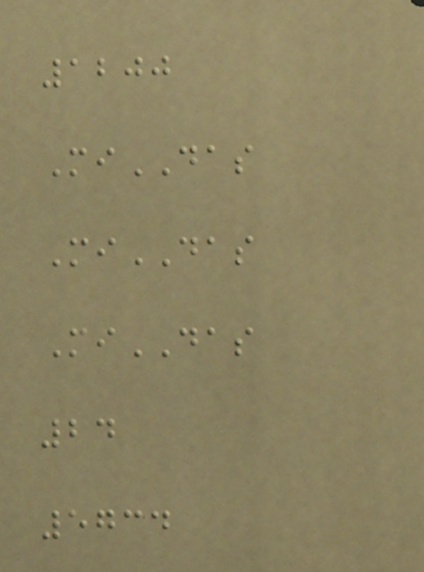1200
MiDAS
MiDAS
MiDAS
24
5734
